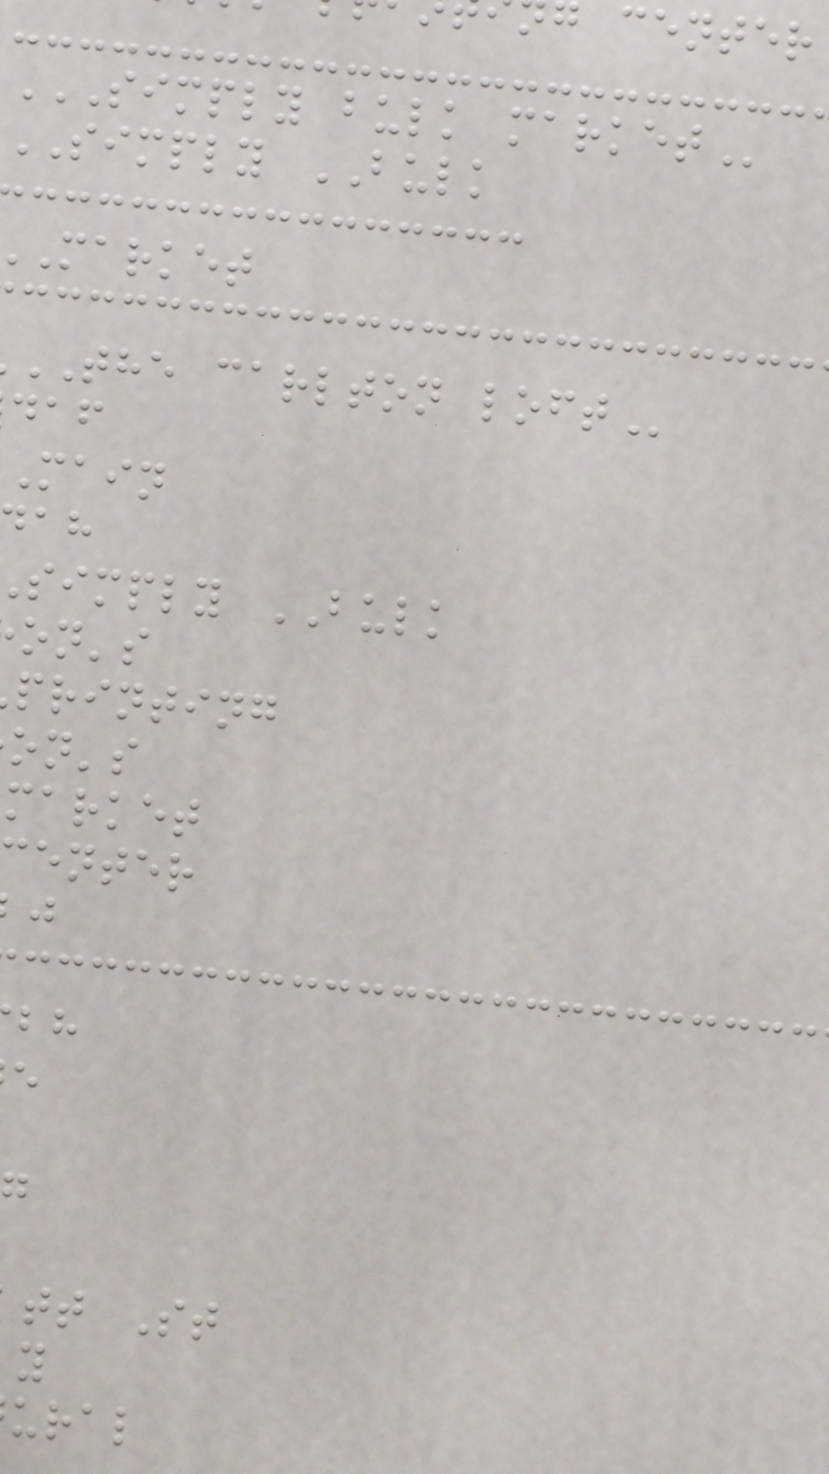SIMPLY BULK MARKET
SIMPLY BULK
market
THE carlton
main
simply BULK
on's
printing
on's
market
enter
tt St
ural
